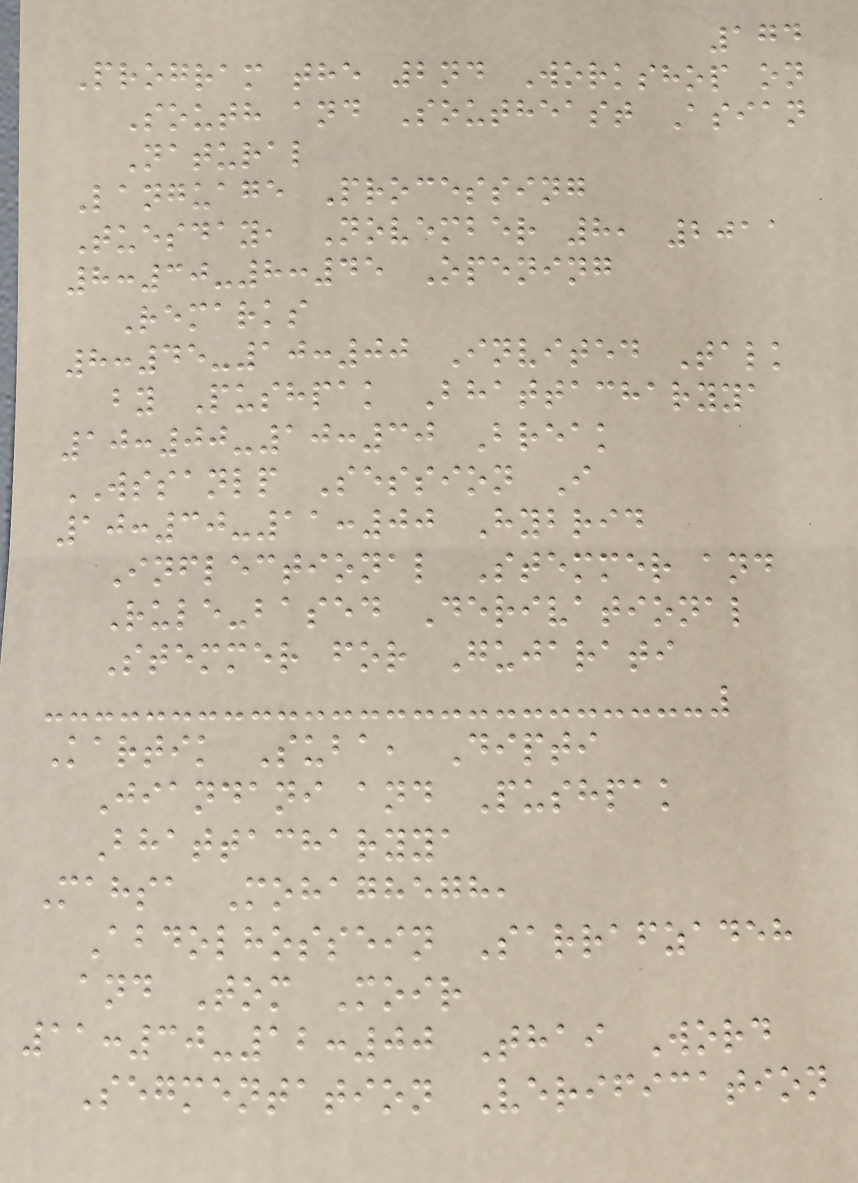174
Program the 2nd Workshop on
South and Southeast Asian
Natural
Language Processing
Tuesday, November 8, 2011
8:30-8:45 Opening
Remarks
8:45-10:00 Invited Talk
by Pushpak Bhattacharyya
10:00-10:30 Break
WSSANLP Session I
10:30-11:00 Hybrid
Inflectional Stemmer and
Rule-based Derivational
Stemmer for Gujarati
Kartik Suba, Dipti
Jiandani and Pushpak
Bhattacharyya
Mahsa Mohaghegh,
Abdolhossein Sarrafzadeh
and Tom Moir
11:30-12:00 Thai Word
Segmentation Verification
